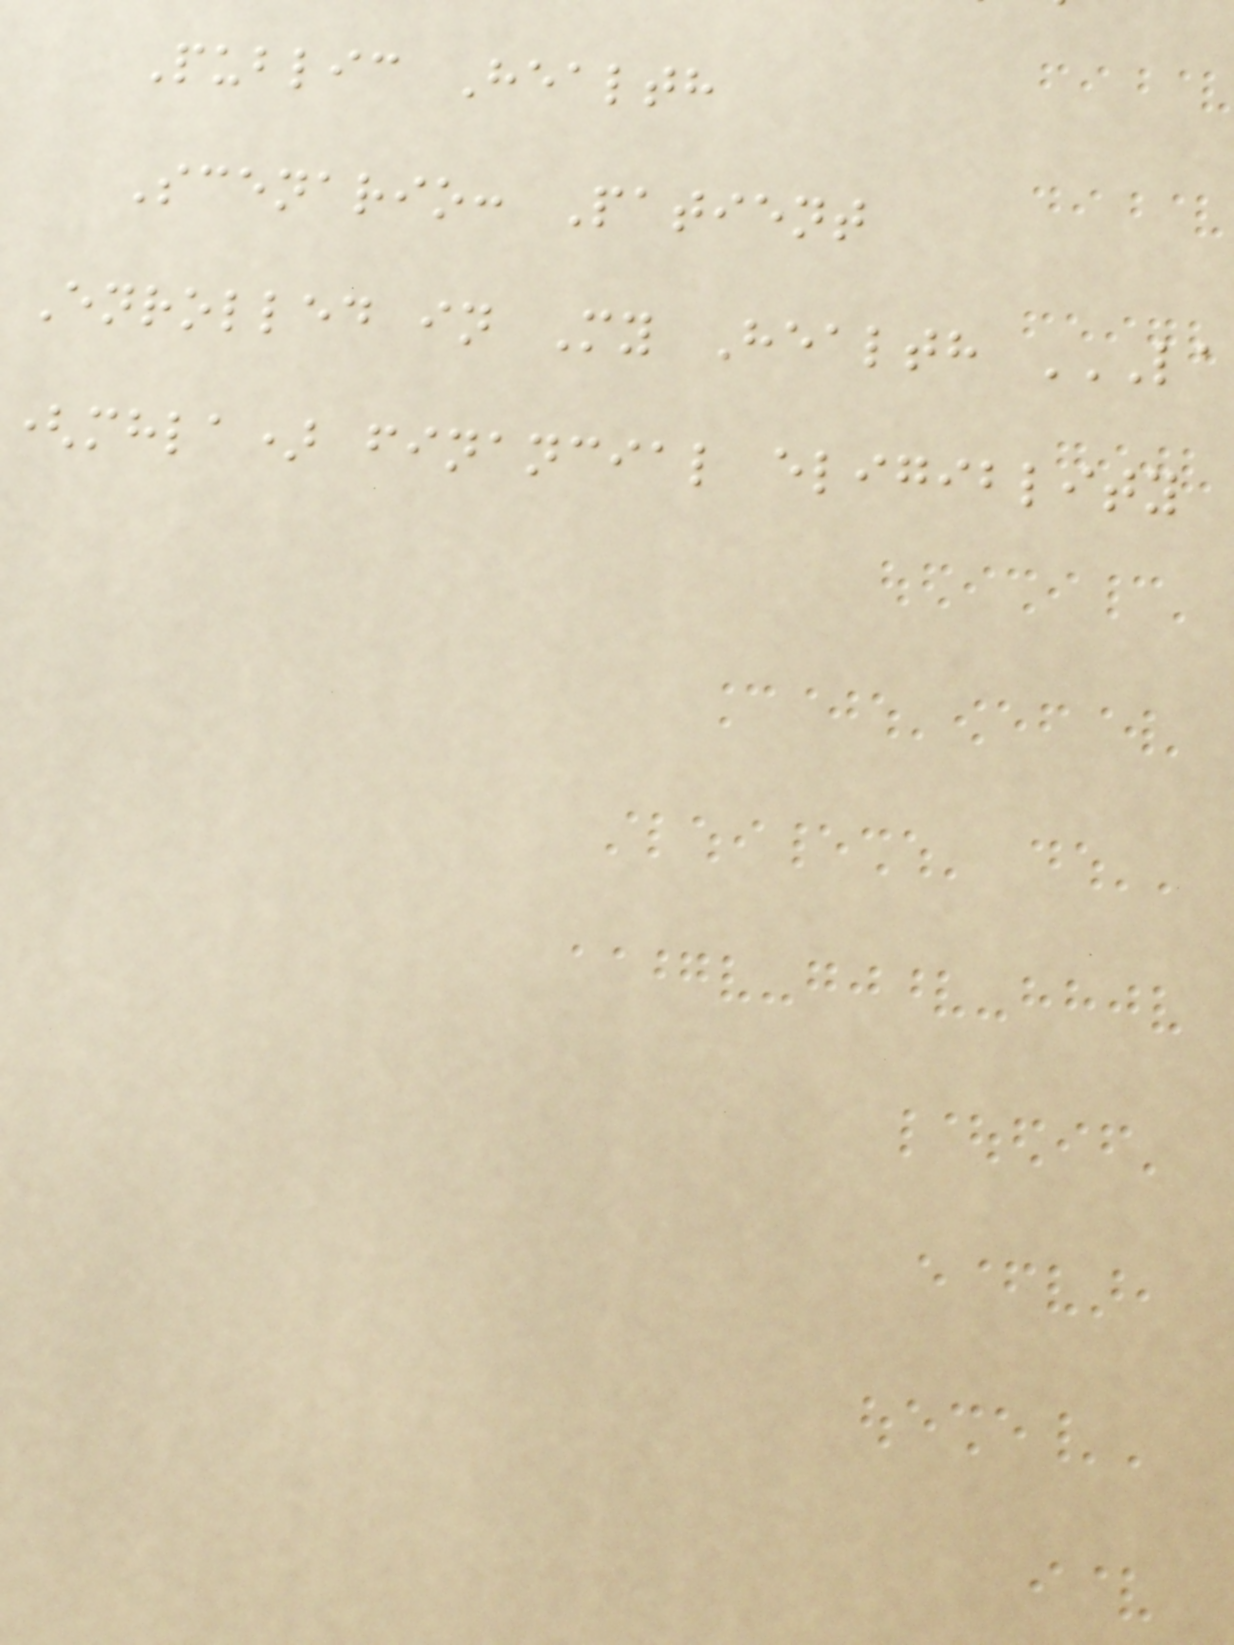Public Health
Scenario: Patient
Enrolled in My Health LA
(mhla) financial eligiblity
